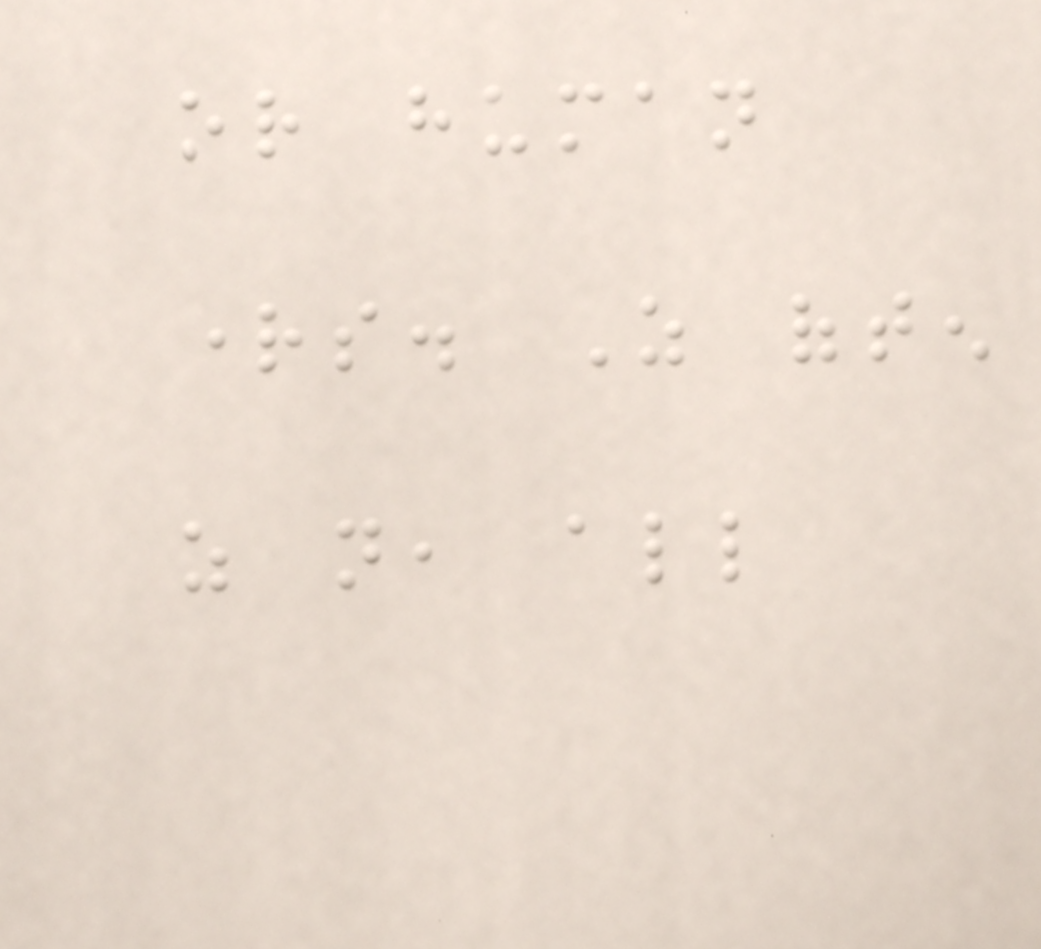or human
rights. As often
as not, all
